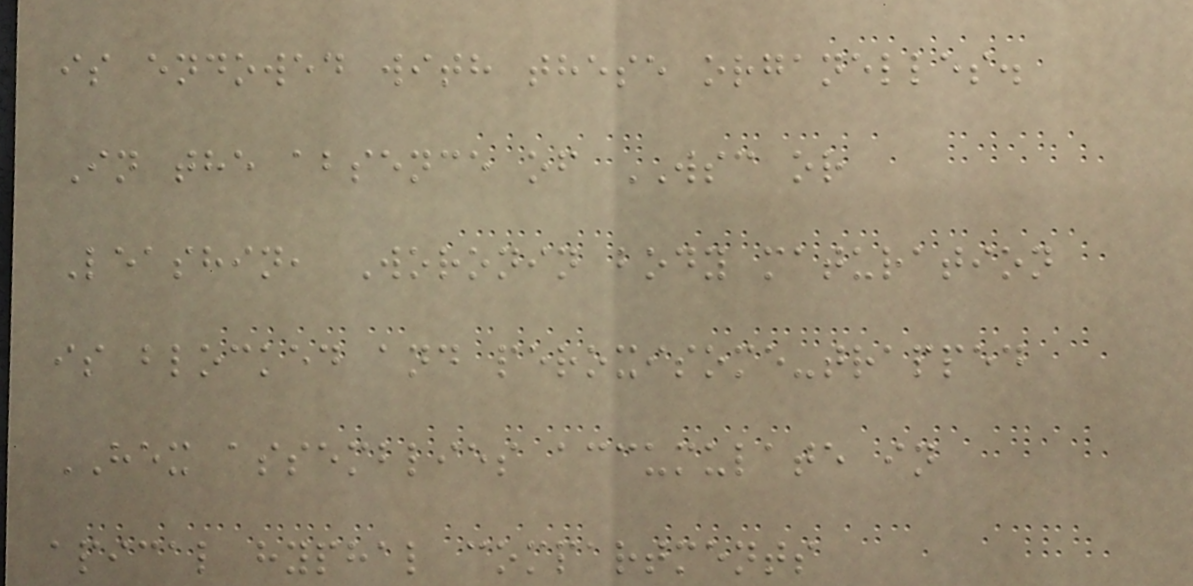is endowed with these organelles.
In the absence of WSC or
Leashin, Woronin body maturation
is blocked and peroxisome-trapped
HEX assemblies accumulate in
apical hyphal compartments
